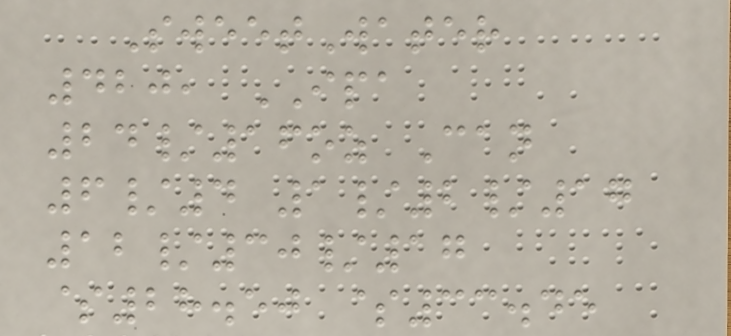SweetWater
420, IPA
24/16oz Can
6/4 1/2/17
12/30/17
$28.50 $33.45
